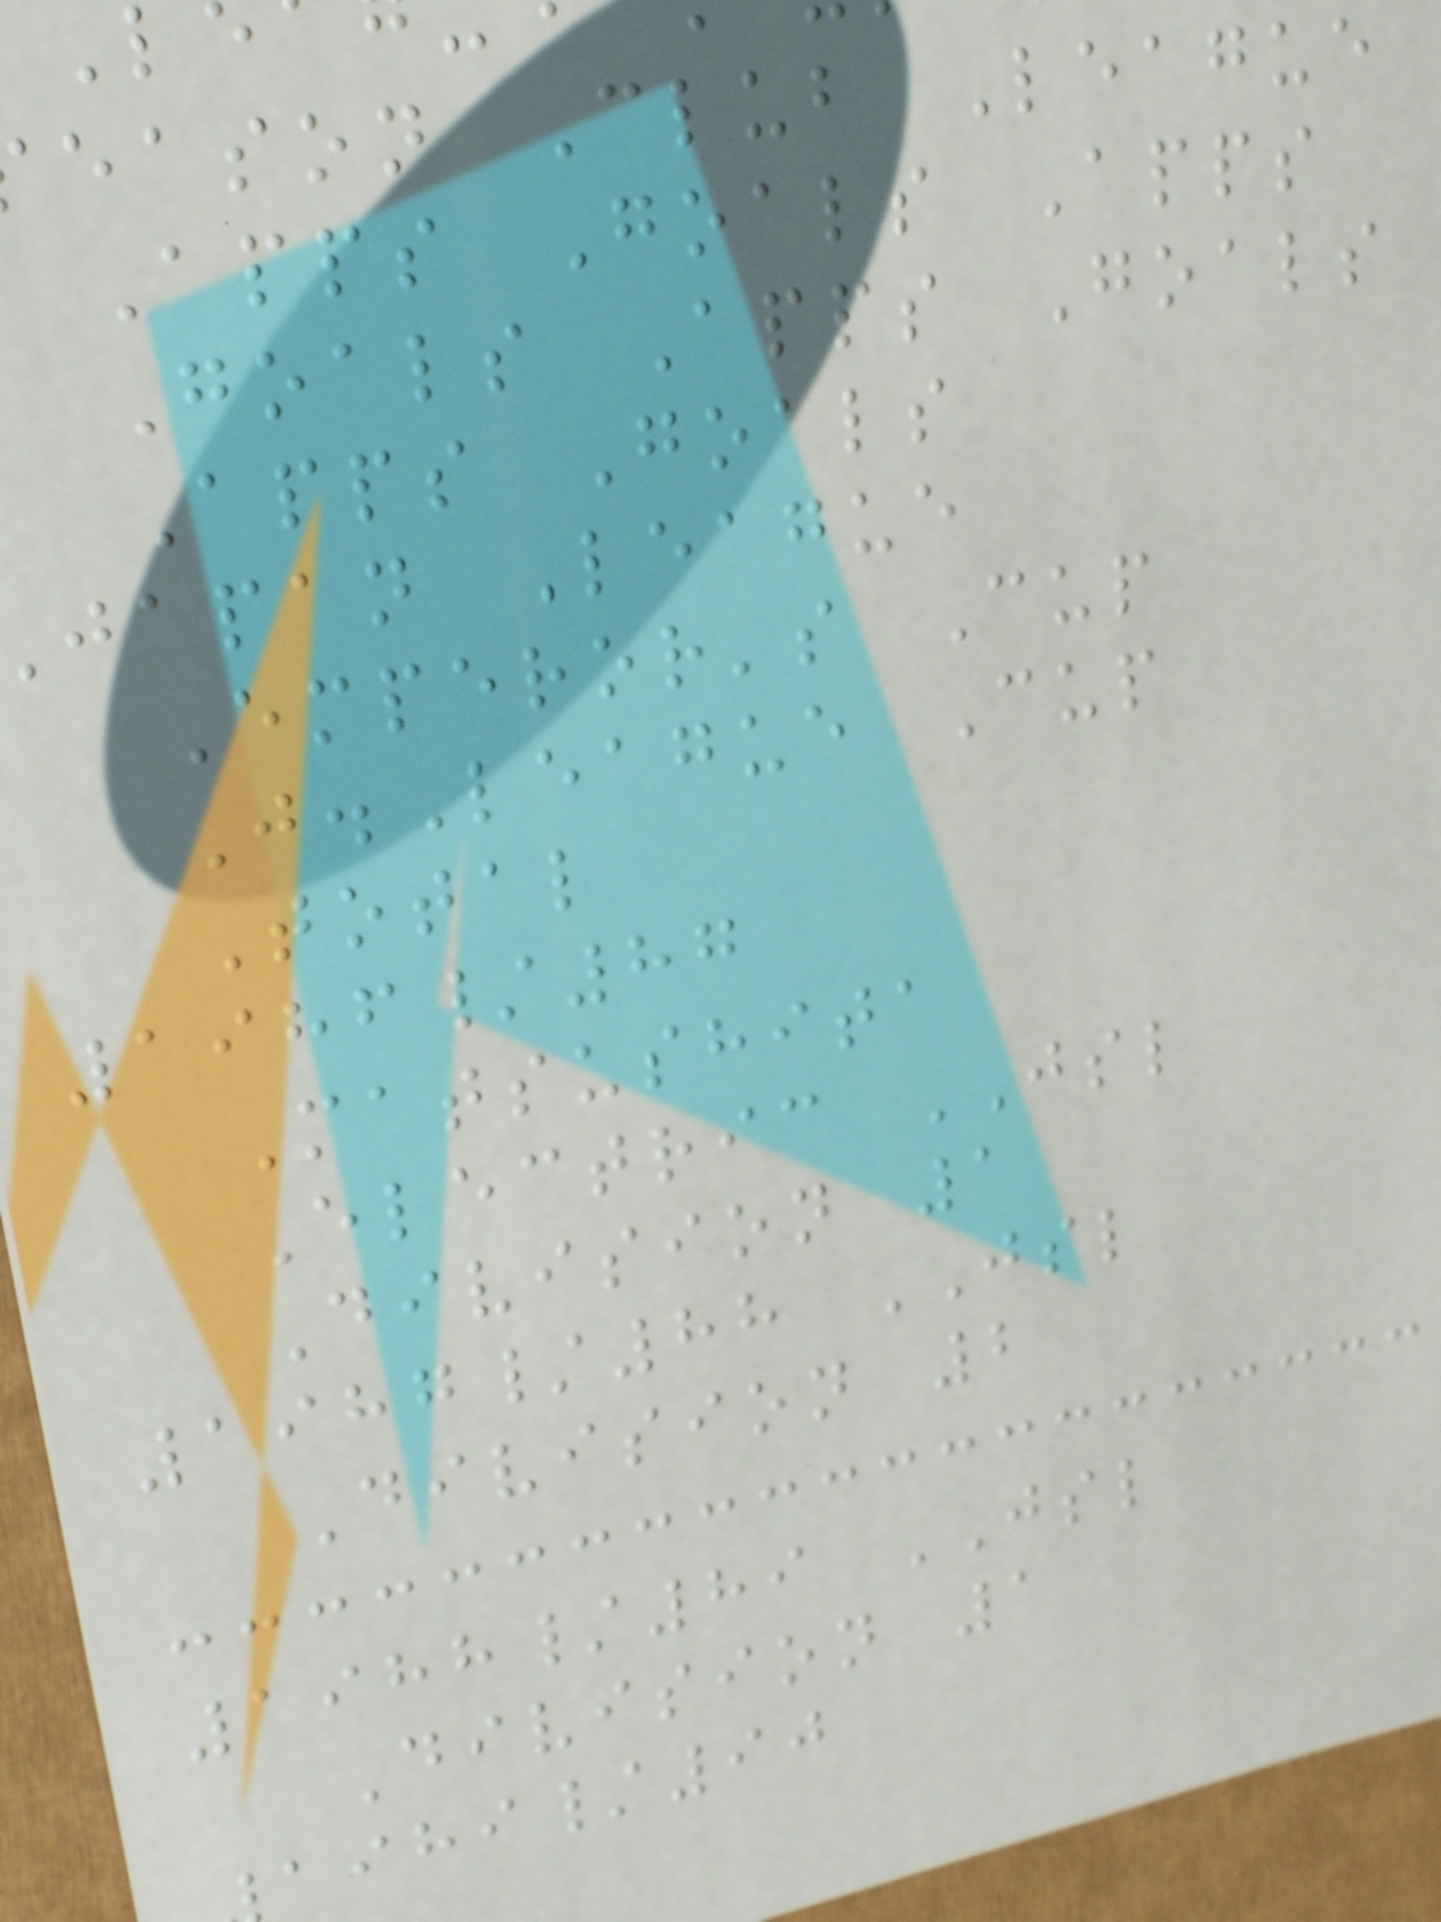eason Club League
Apps Goals Apps
Goals Apps Goals
Apps Goals
japan League
Emperor's Cup
J.League Cup
Total
1986/87
Matsushita
Electric JSL
Division 1
1987/88 JSL
Division 2
1988/89 JSL
Division 1
/90
